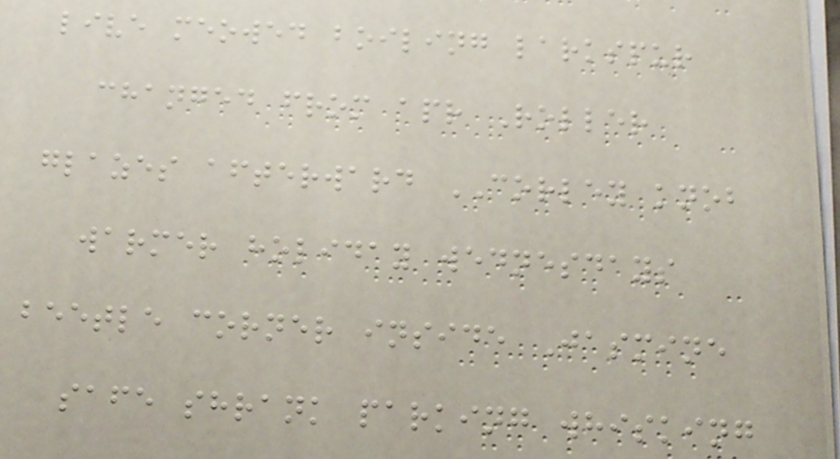live meowed boiling larkspur
changed from apr Roller
glazes afterward CORLEY knob
warmer holiday wednesdays
beetle corner inside Jasmine
safe shrank parking whisking
